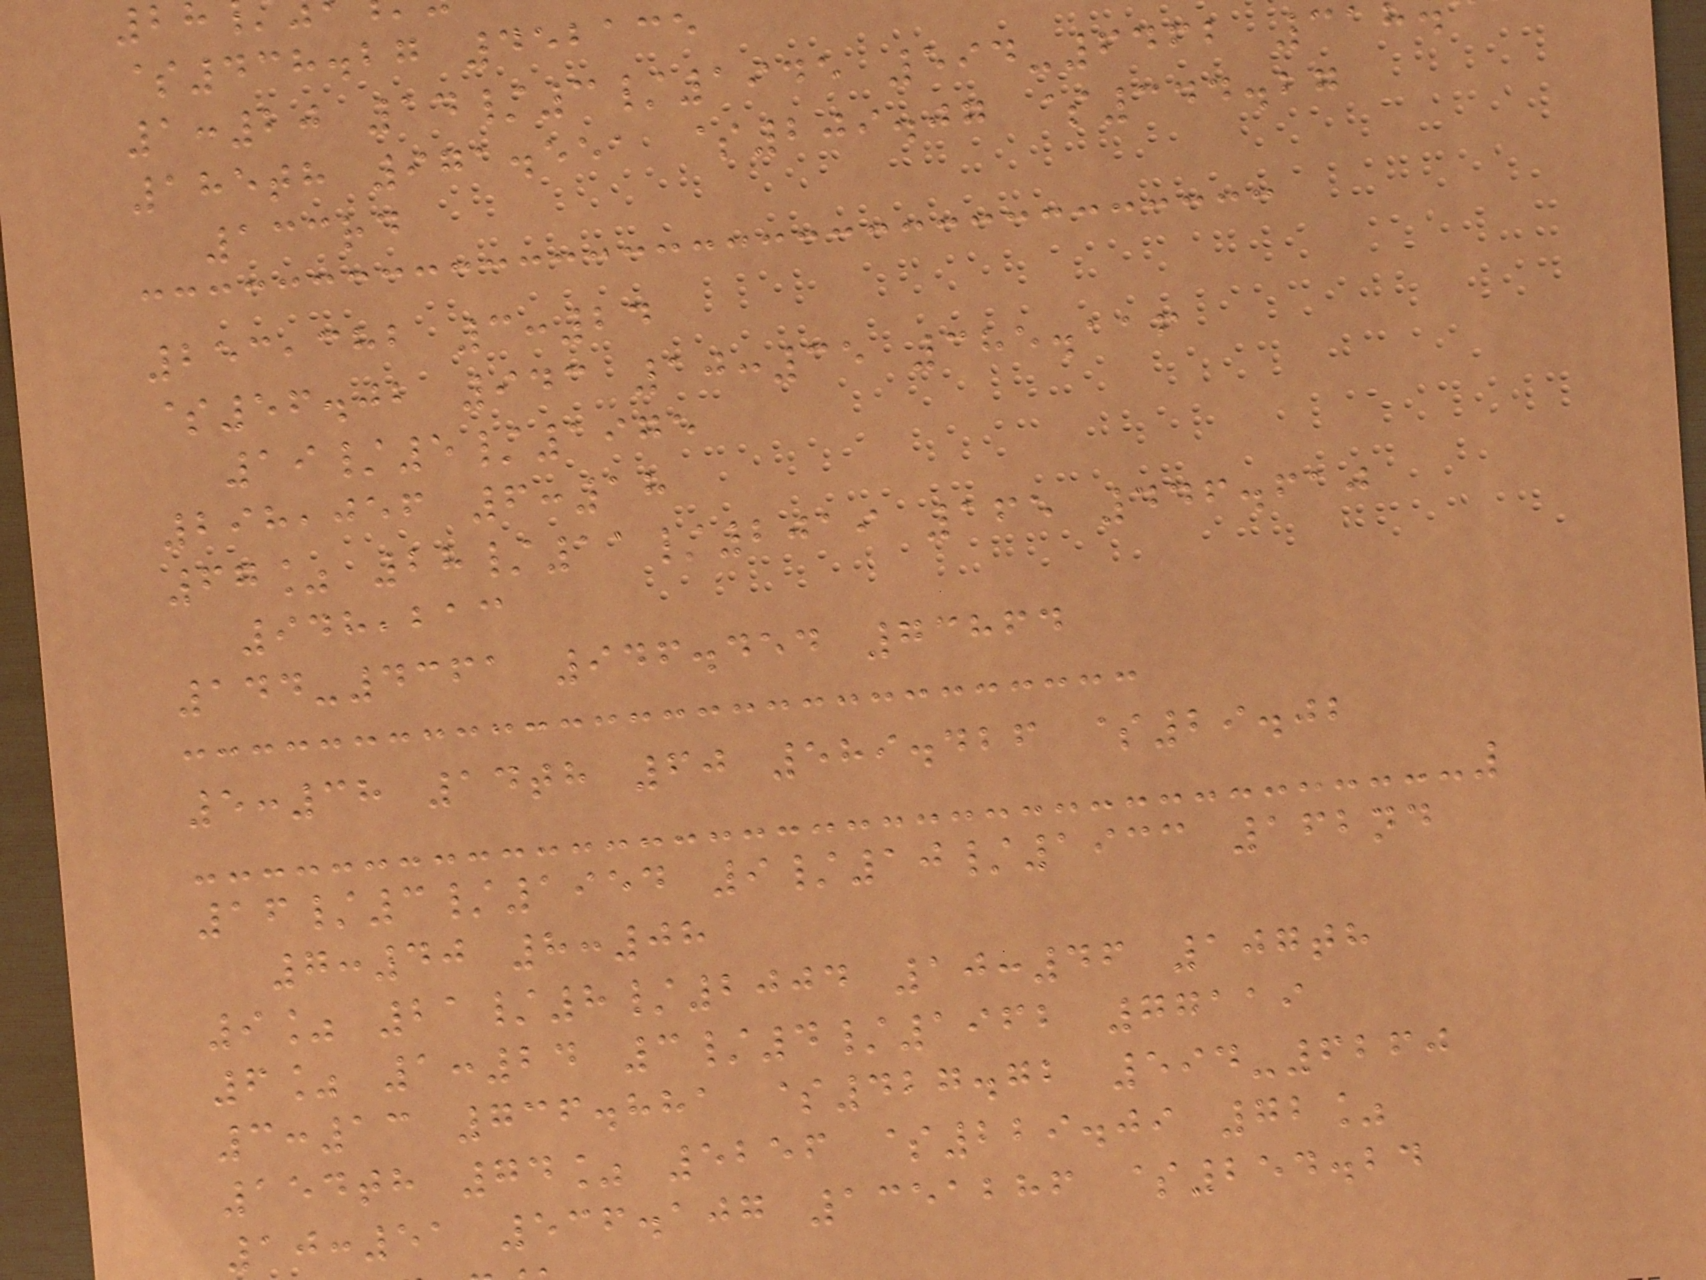$438.27 452135
1:20 14/3/1945 594-6462 31
185th 971.551 $209.07 $344.27
133rd
253,382 3:24
$56.02 943 10:35 385.116
19/5/1975
298,056 6:18
67% 28/11/2019 165 446.610
948,213
144-4361 946.454 73864
5:38 14th 60 589.426 $29.02
16/3/1954 9/10/1933 162nd
7:40 8:08
9% 21/8/2004 10:46 107th
6% 1:24 3/4/1962 77119
3:13 736.881 $427.72 594-6260
154th 74% 5256 $229.09 72%
10:51 536.107 1351286 $254.24
